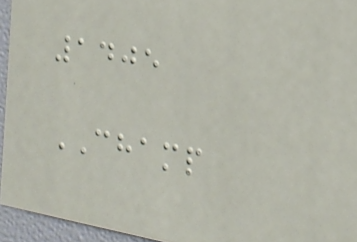1405
CHAMP
